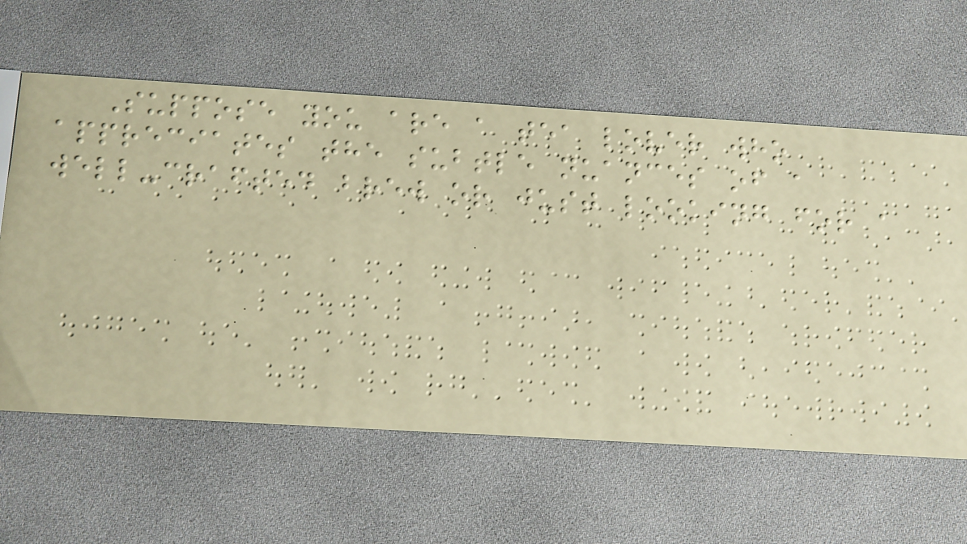Suppose you are a tea lover who
appreciates the subtle nuances of a
well-crafted brew or just looking for a
